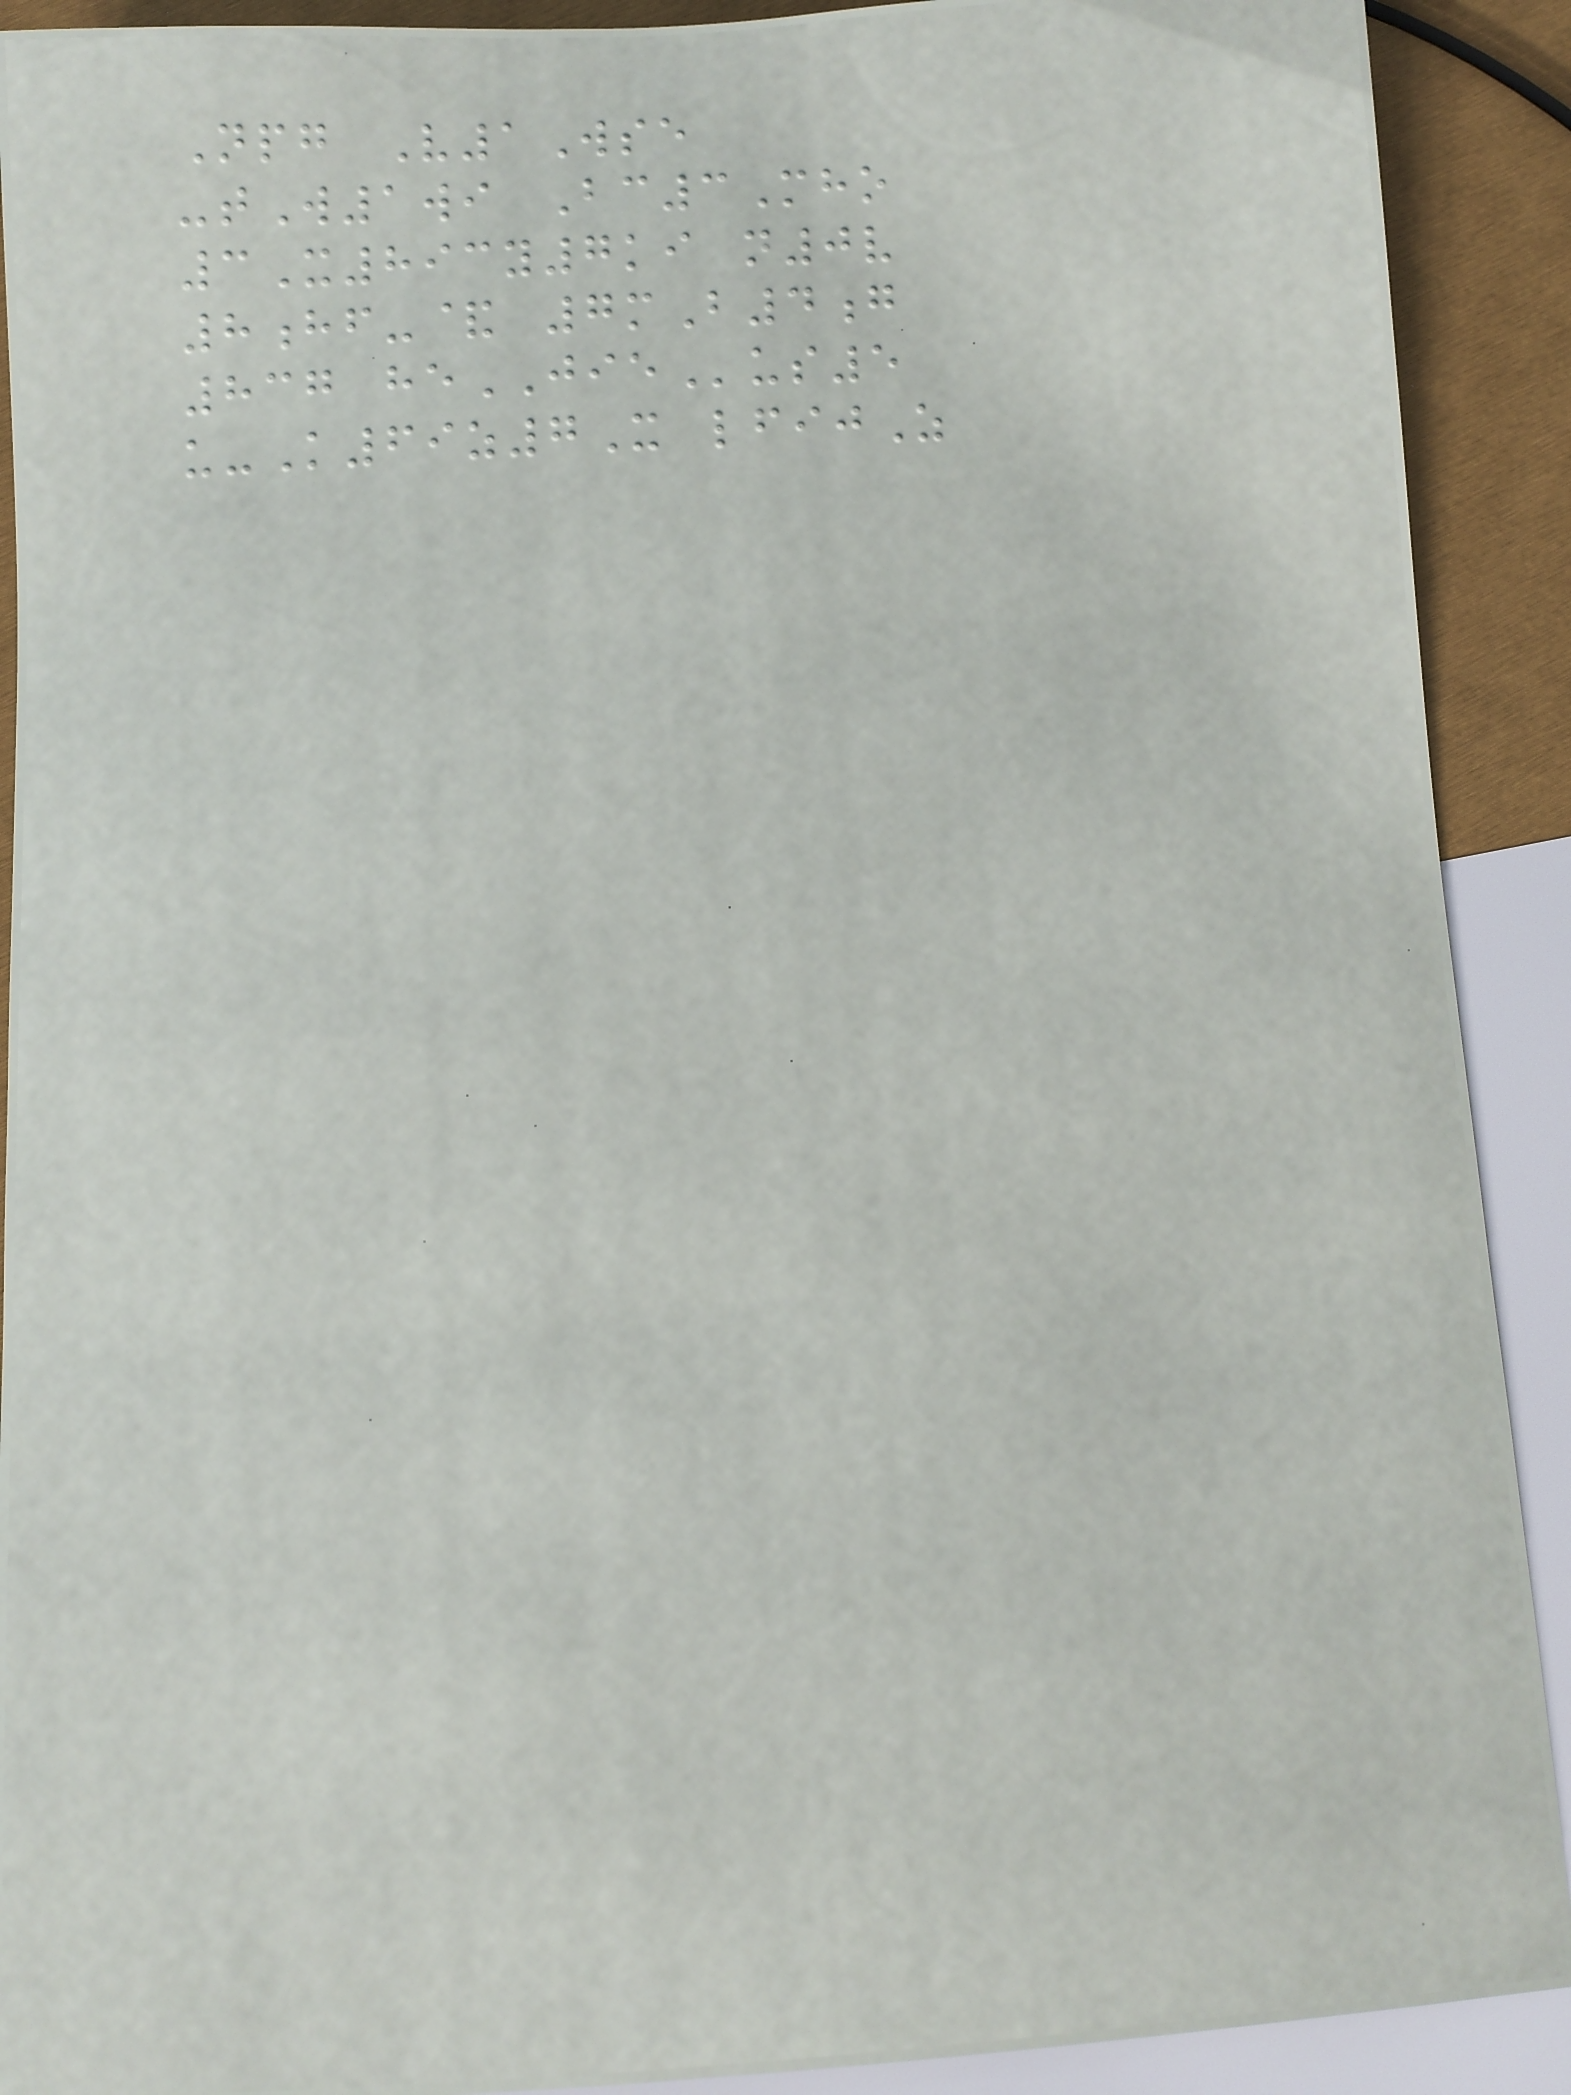Npg V1Wse
-tW1wi Bc3Mho
3X893y7ki n0v
8hf-& 7mB4g
837 heJIEus5
u-K69z7X lfijZ
